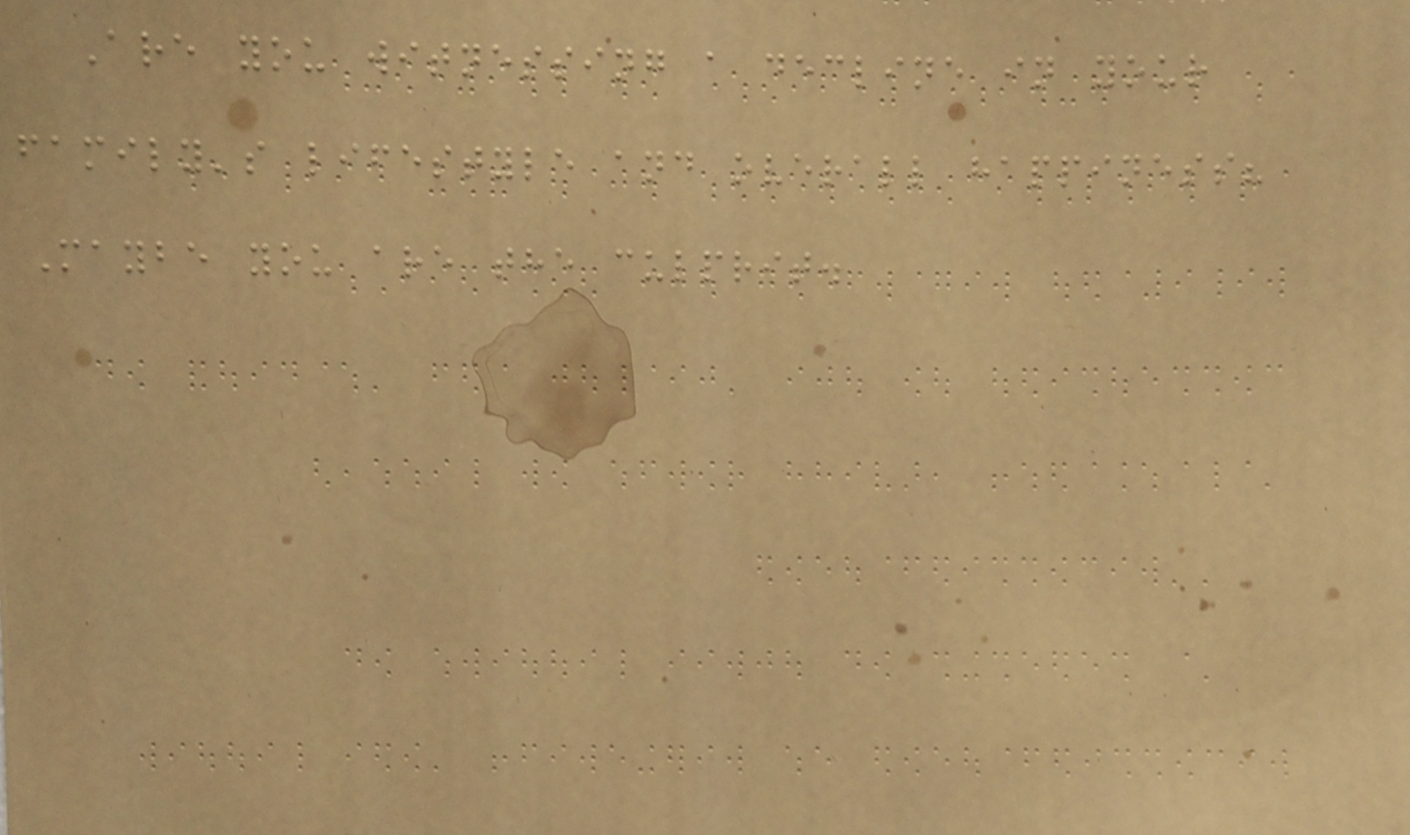Are you witnessing a decline in your
family's lifestyle and overall happiness?
Maybe you are the culprit.
